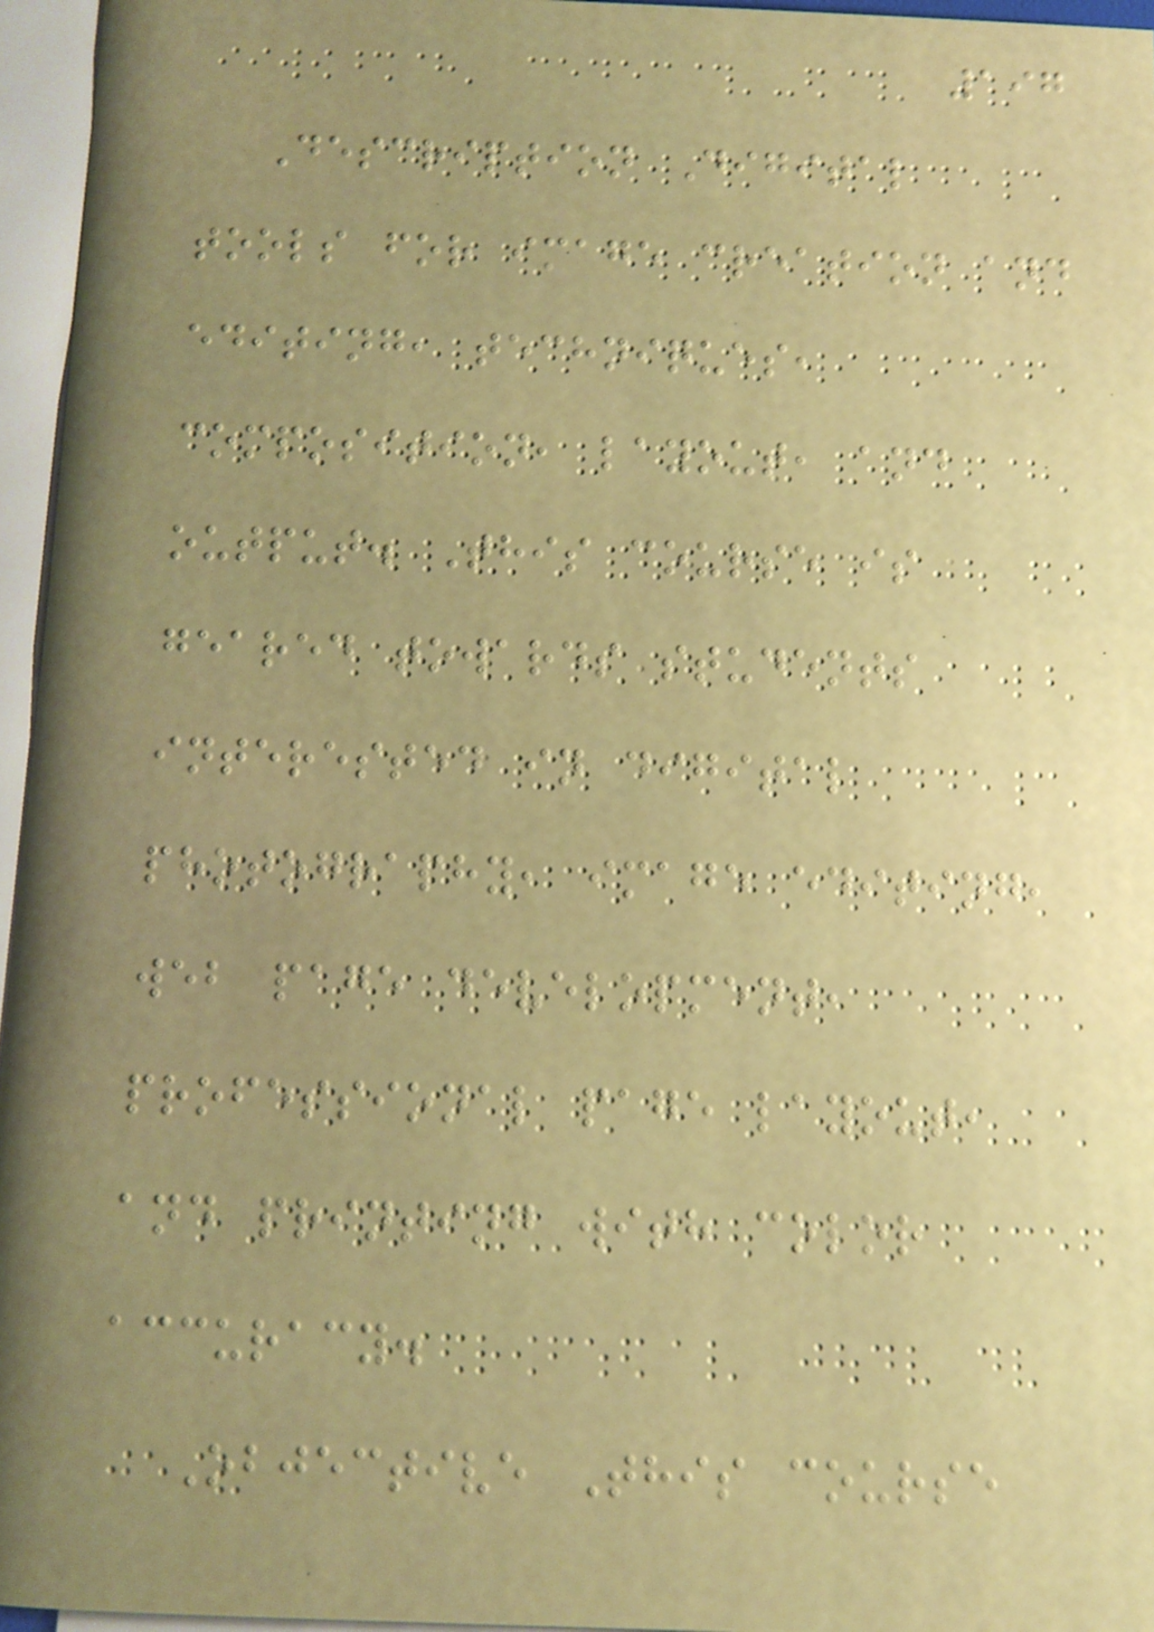197
Description Digital
tools for image creation and
editing, techniques,
composition, layout, and
output. This course is
geared towards students
interested in digital
photography, image editing,
web page development,
professional page layout,
and printing with color
accuracy.
Objective This course
